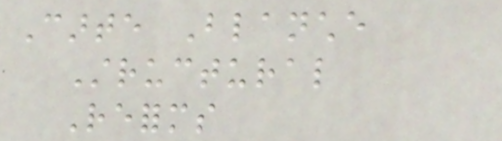Carte Blanche
Structural
Reforms
